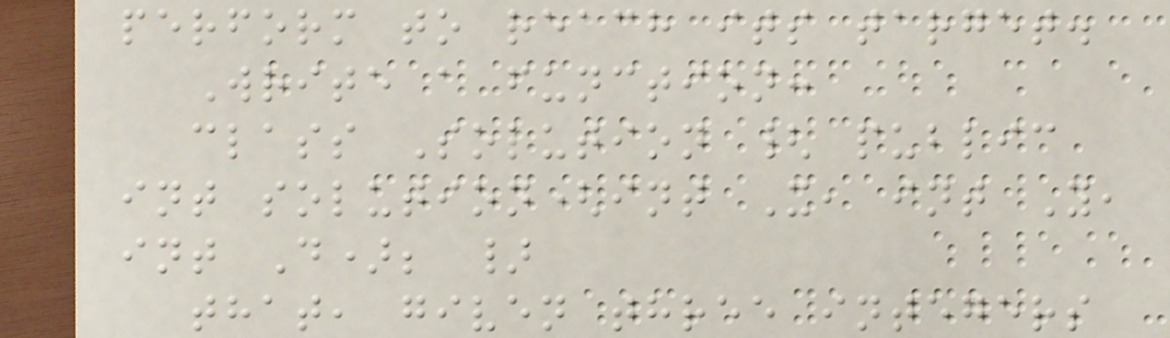perform to reach its target.
Write a function:
class Solution { public
int solution(int X, int Y,
int D); }
that, given three integers
